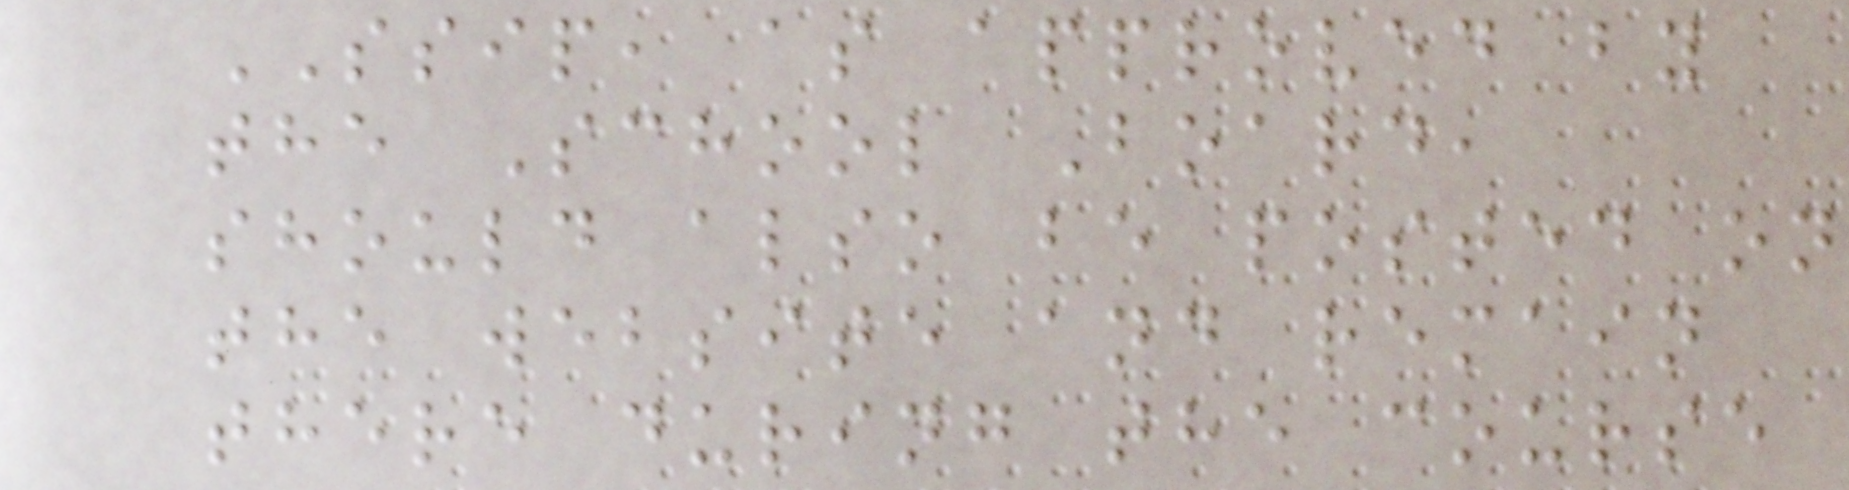SSIP, as approved by
the School Board,
should also be posted on
the website and remain
there during the course
